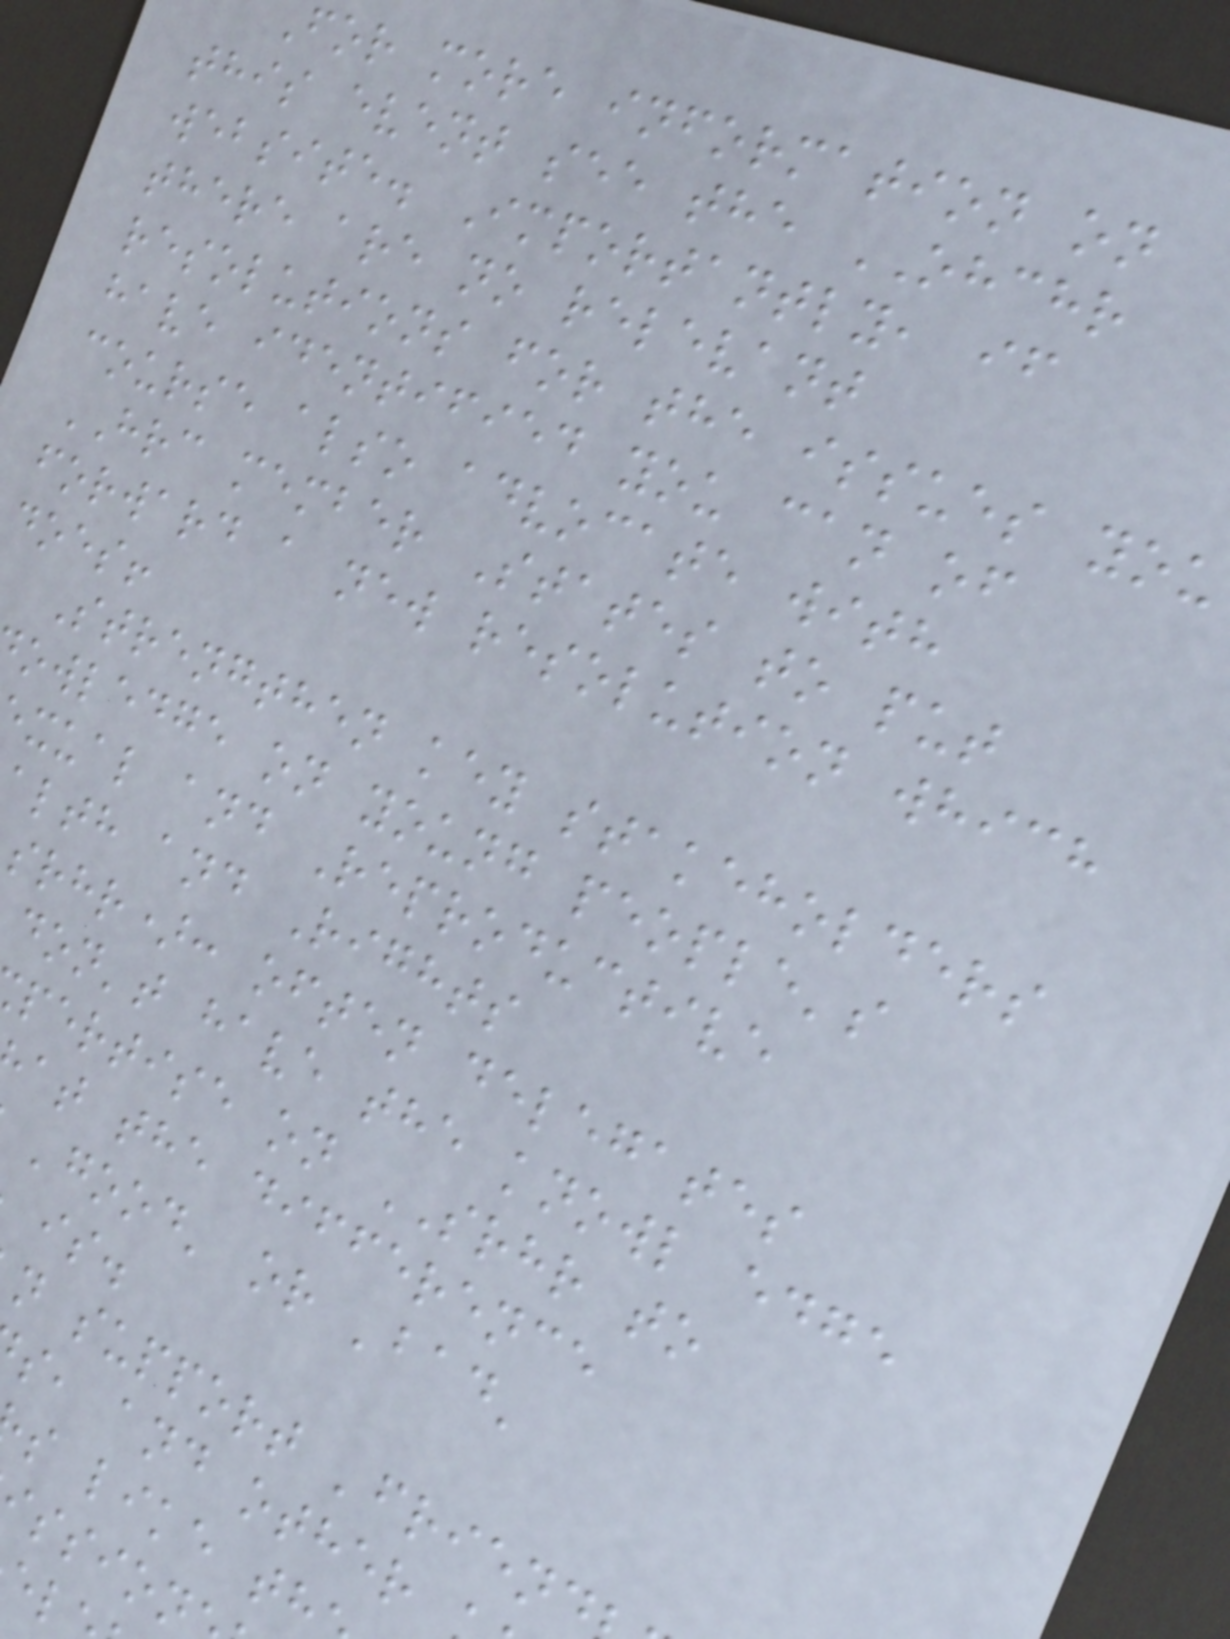for more information on
this event see the OHCHR
website. Importantly, if
there are no relevant
resolutions for the issues you
have identified you can of
course also advocate with
HRC member States to put
forward a new resolution which
does!
Strengthen key stakeholders
owledge on young people's
xual and Reproductive
alth and Rights
srhr): often delegates
don't have the knowl edge
pertise on SRHR to
at the difference
'good' or 'bad'
n support 'friend
s, and other
s like th
